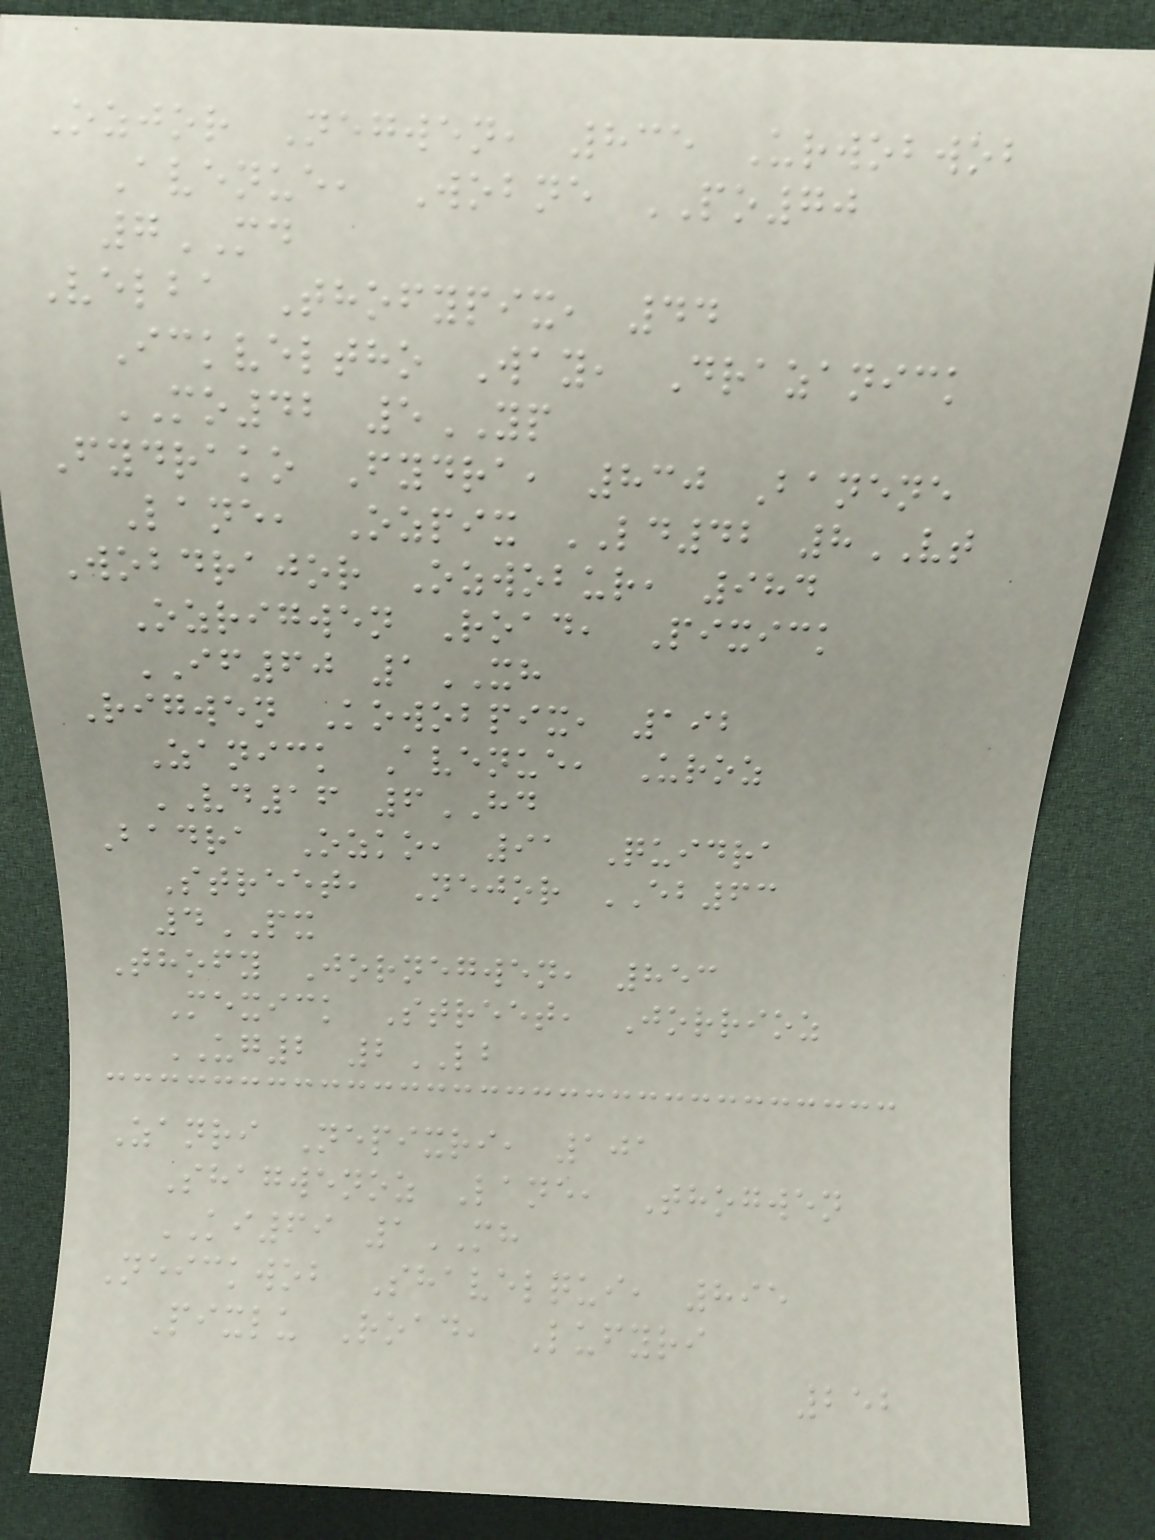Ozjor Negwen, 835 Urwobwob
Avenue, Wobne PO70
7MD
Velba Thofypix, 44
Ickveltho Way, Drazanick
MO42 5YP
Fydrako Fydra, 830 Banene
Lane, Ozpix LD42 8VT
Wobdrajor Ozwobur, 984
Ozrigwen Road, Pixick
IF60 1XH
Rigwen Kowobpix, 192
Zanick Avenue, Uroz
VD16 6HD
Badra Ozko, 91 Quidra
Street, Nejor EB63
4PX
Thofy Jornegwen, 853
Mexick Street, Jorrioz
UG2 2LB
Zanri Nepixri, 101
Shagwenoz Lane, Thogwen
KI69 1MH
Neickwob Shavelqui, 895
Pixlu Road, Lufyri
252
